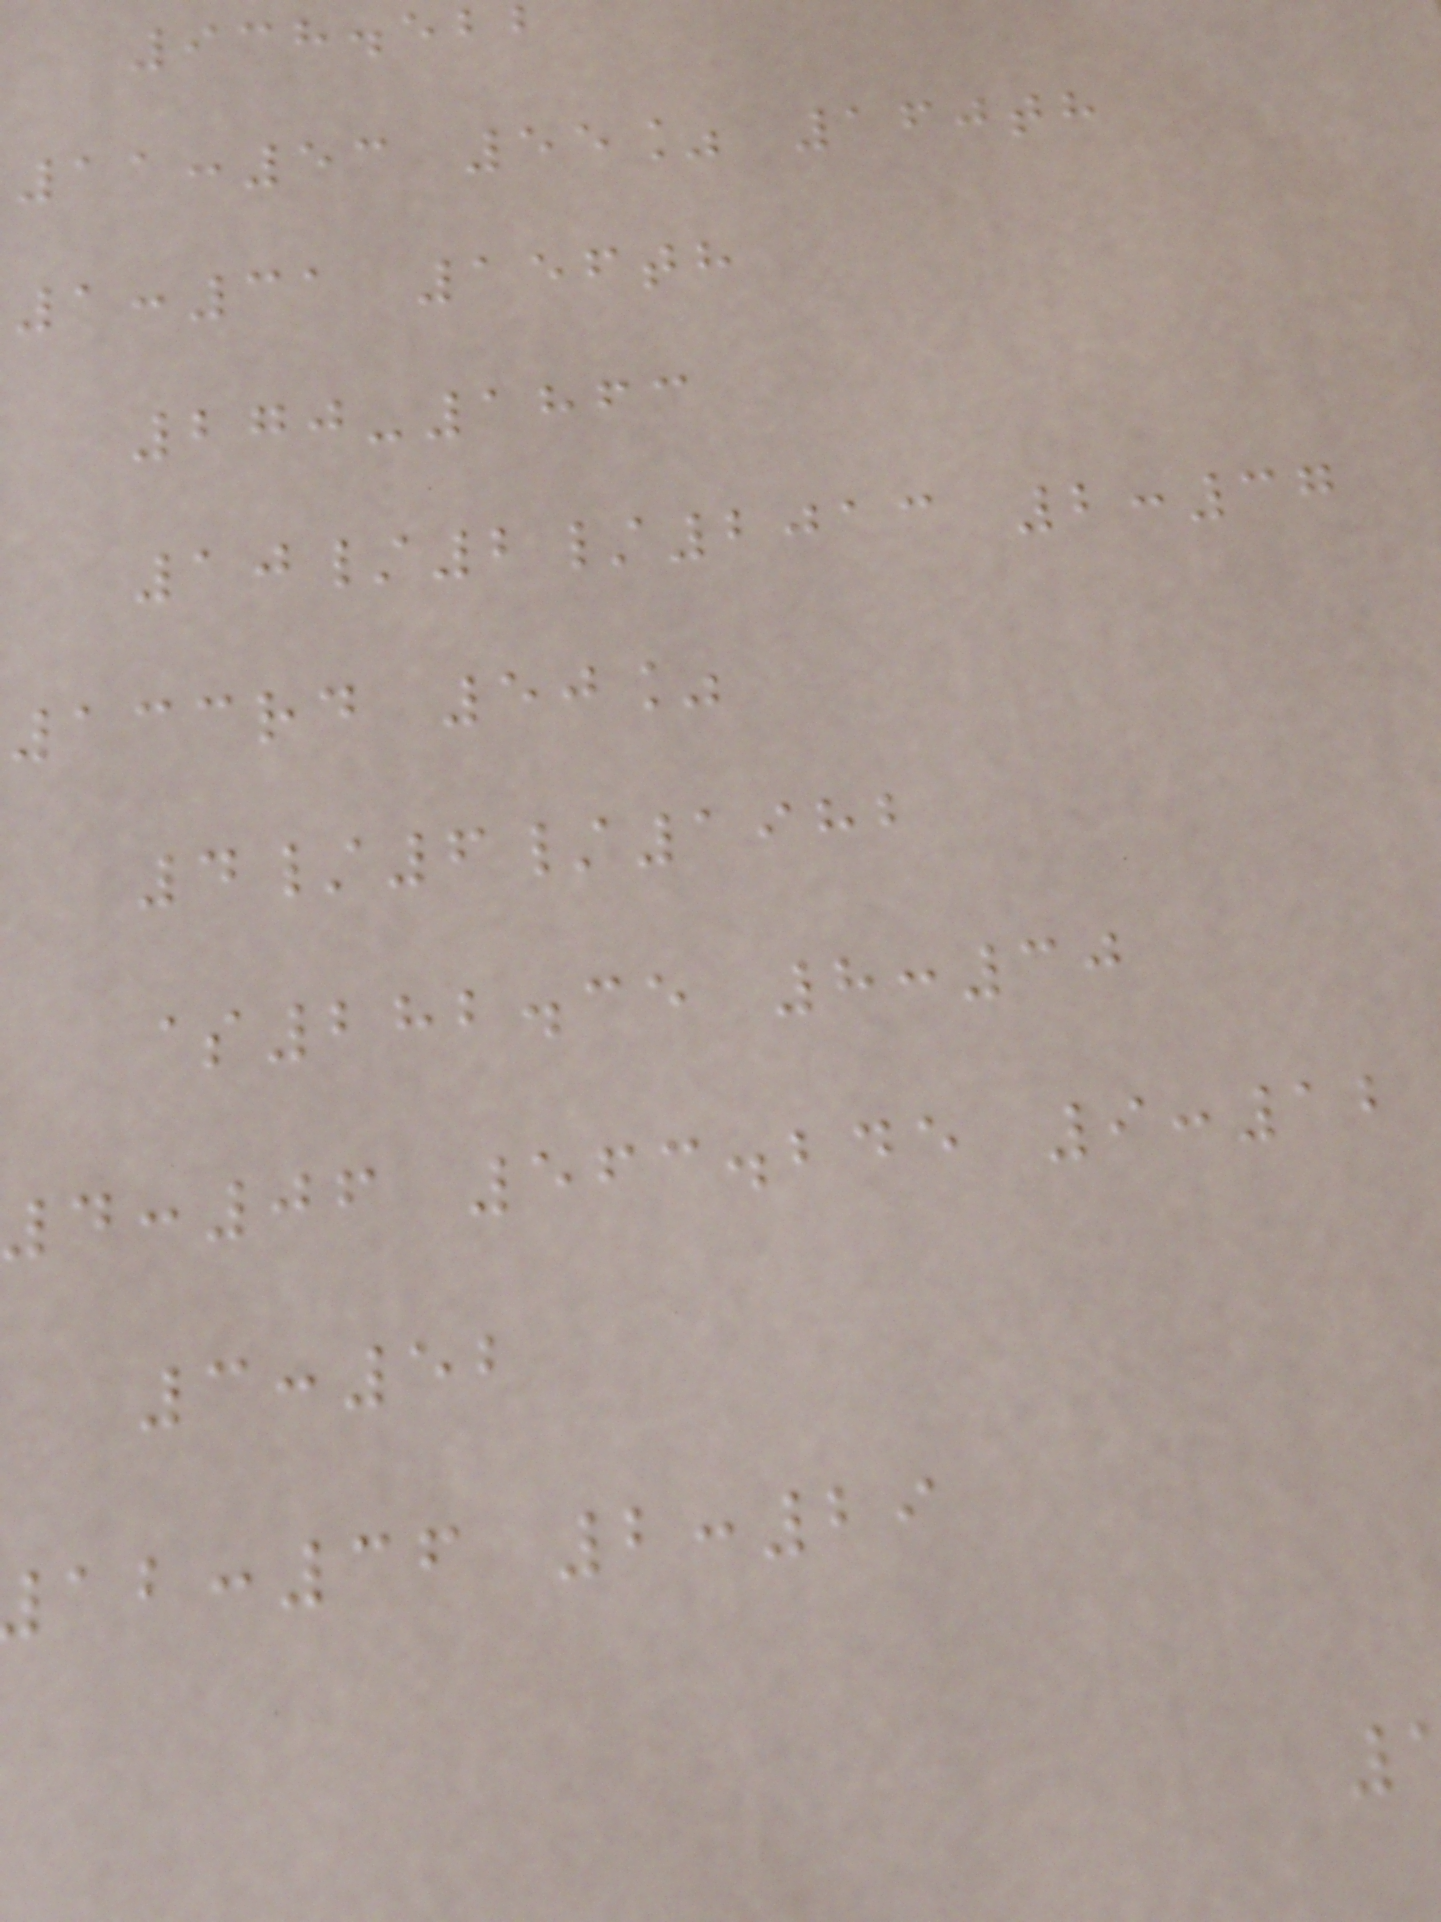938.522
11:53 55% 160th
1:31 156th
270-1863
10/2/2013 2:37
133rd 50%
4/6/1982
$282.35 8:30
4:06 563.245 9:12
3:52
:36 2:29
